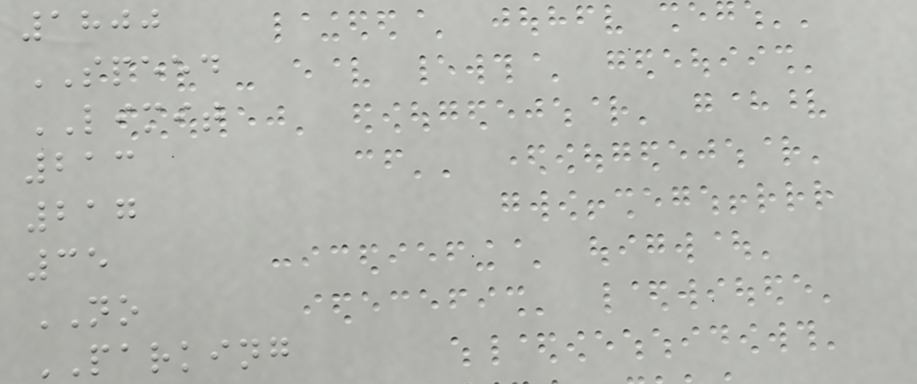1800
SPEED
LIMIT
213
217
35
NO
PARKING
